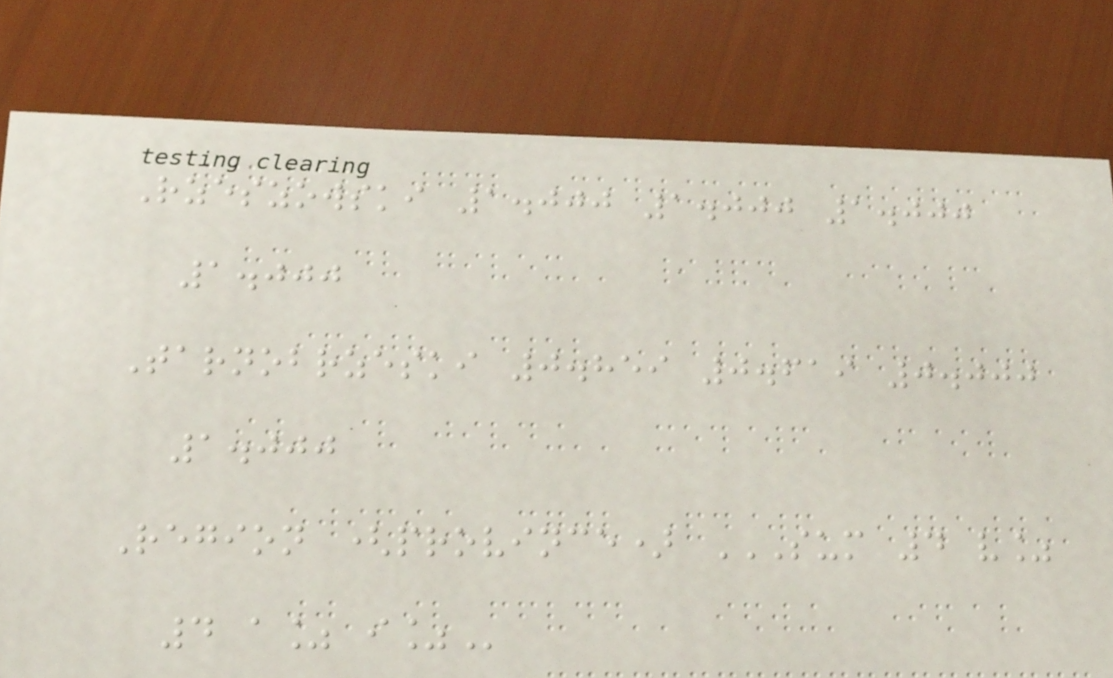Rzeszowski 1.000 1.000 1.000
1.000
Tarnobrzeski 0.859 0.619 0.000
1.000
Region (province) SUM 4 V%
4 A% I%
